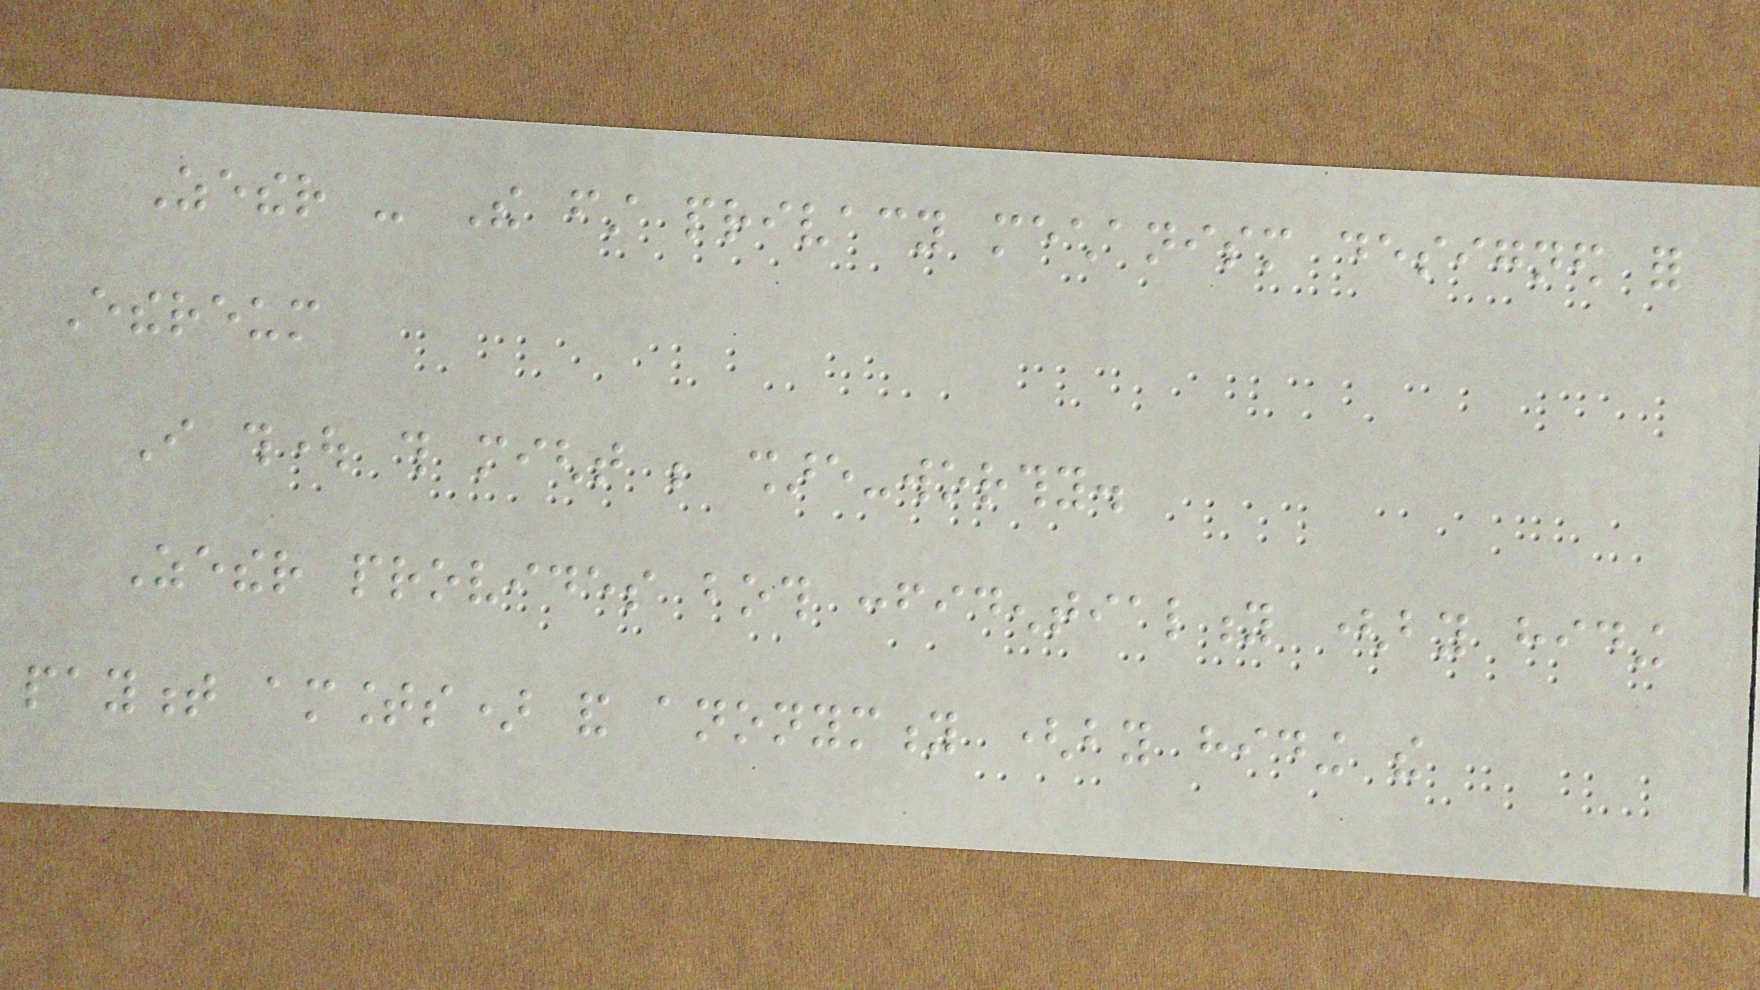Zether - The first privacy mechanism designed for
Ethereum
I thought this might be share-worthy.
Zether provides both confidentiality (by hiding
payment amounts) and anonymity (by hiding the
